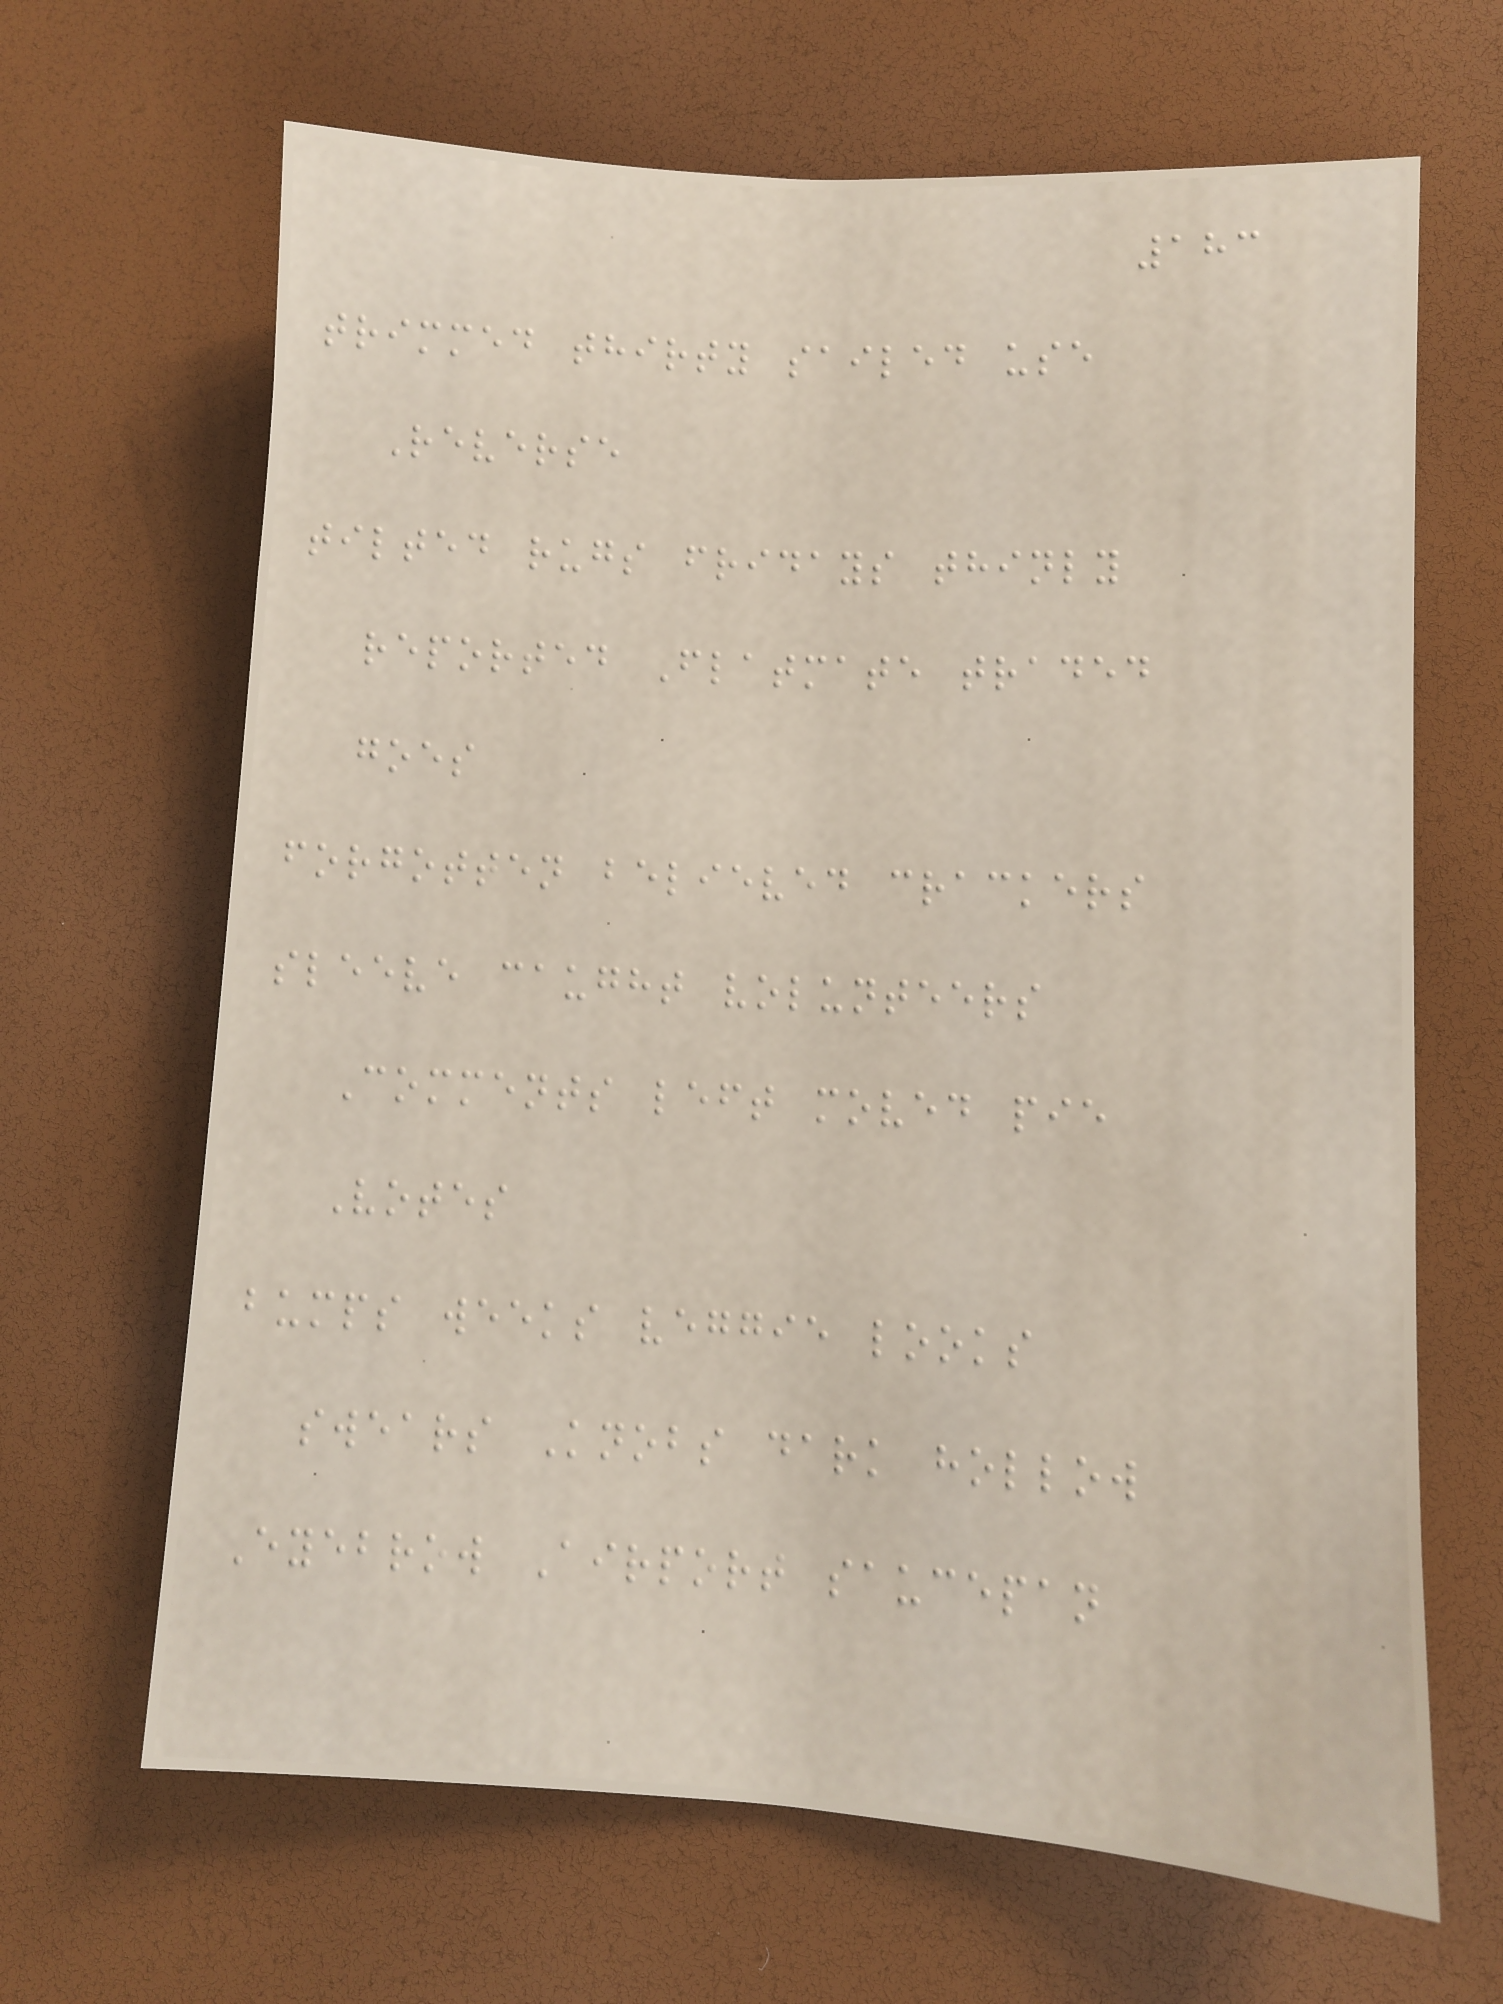183
trimmed thirty sailed use
Reverse
tilted rugs fridays thinly
reported Flatmate traded
goes
forgotten believed crackers
sleeve caught volunteers
Comments left moved pie
Votes
bumps weeks veggie looks
swears Knobs dark hollow
Eyebrow Airport saucepan
